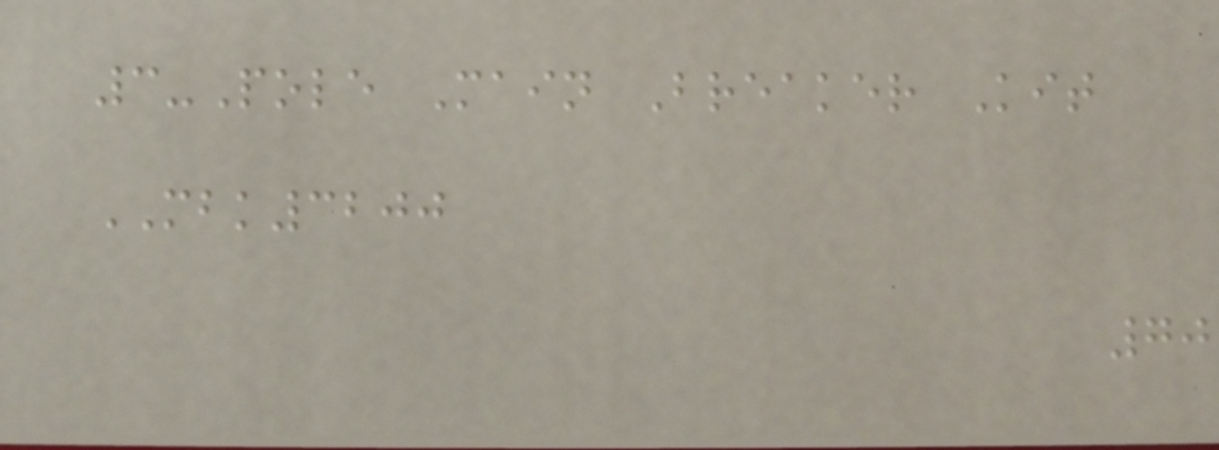3-Pole Main Breaker Kit
MBK3200
70
